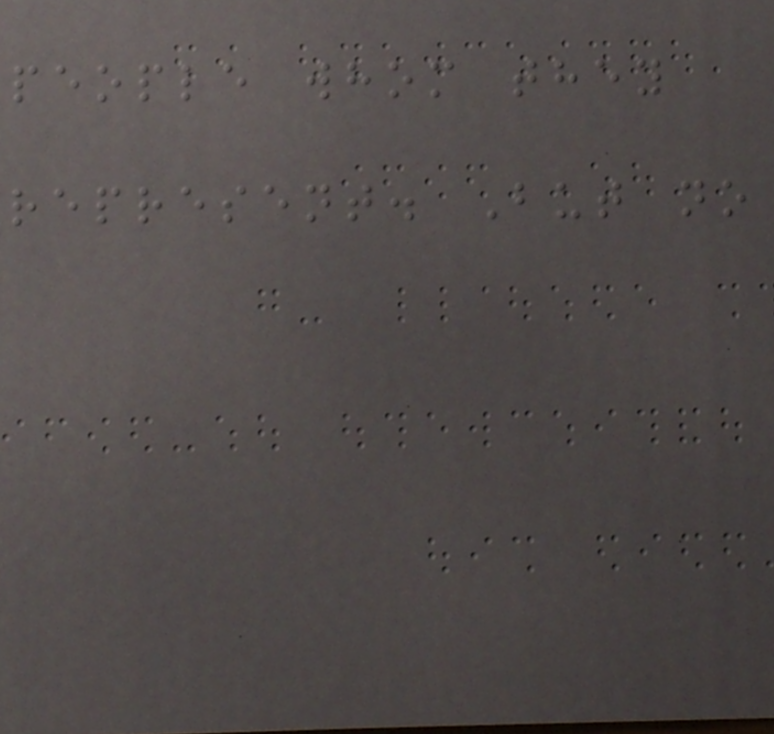people whom they
represent. But no
